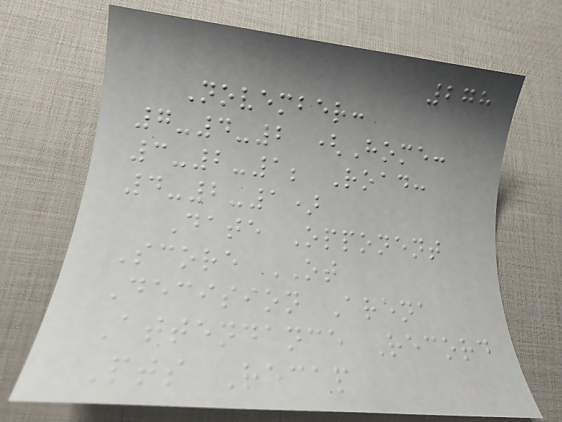278
November:
7-4-2 (Home:
3-2-1; Road:
4-2-1)
Date Opponent
Score OT
Decision Arena
Attendance Record
Pts Recap
